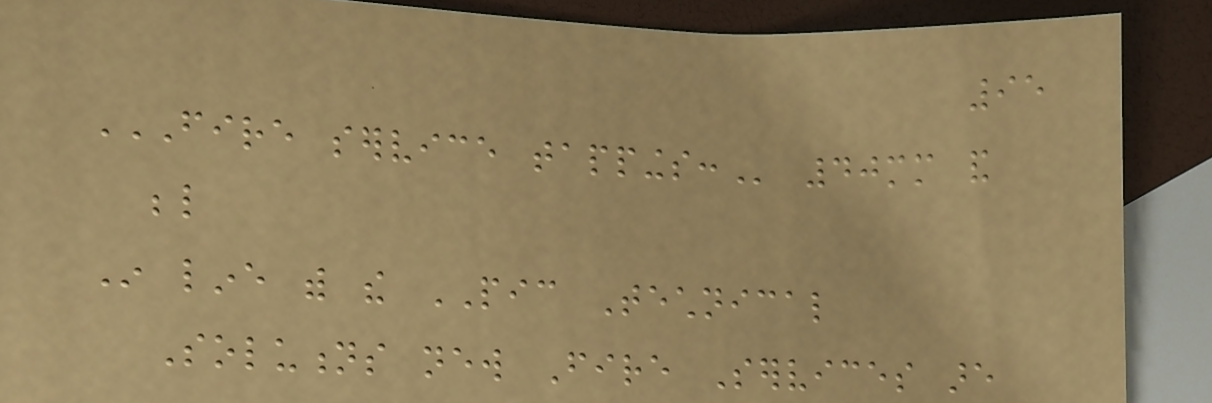95
FIRE SERVICE TAPPINGS: 40mm and
below
In line with the PIC Technical
Solutions new Fire Services are
